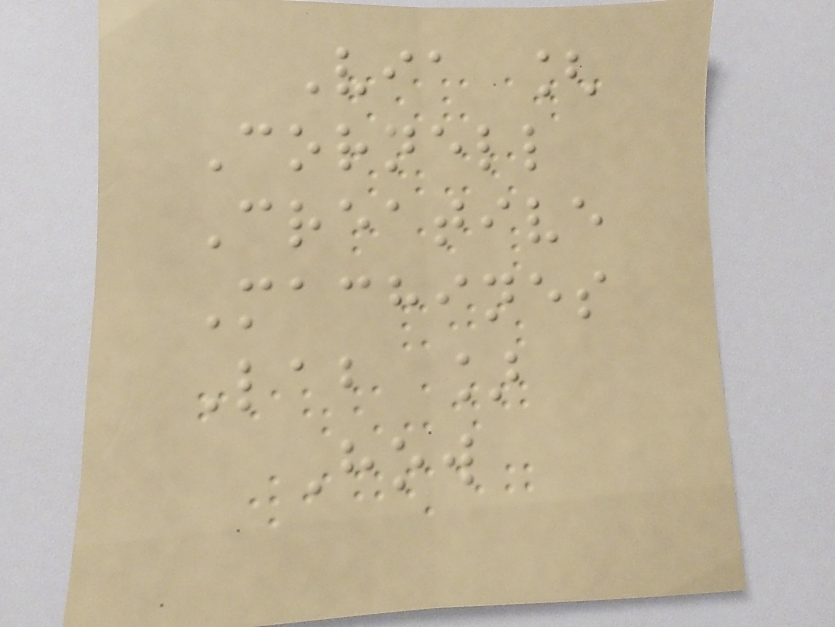Via [
Cornell
Creative
Machines
Lab ]
How
